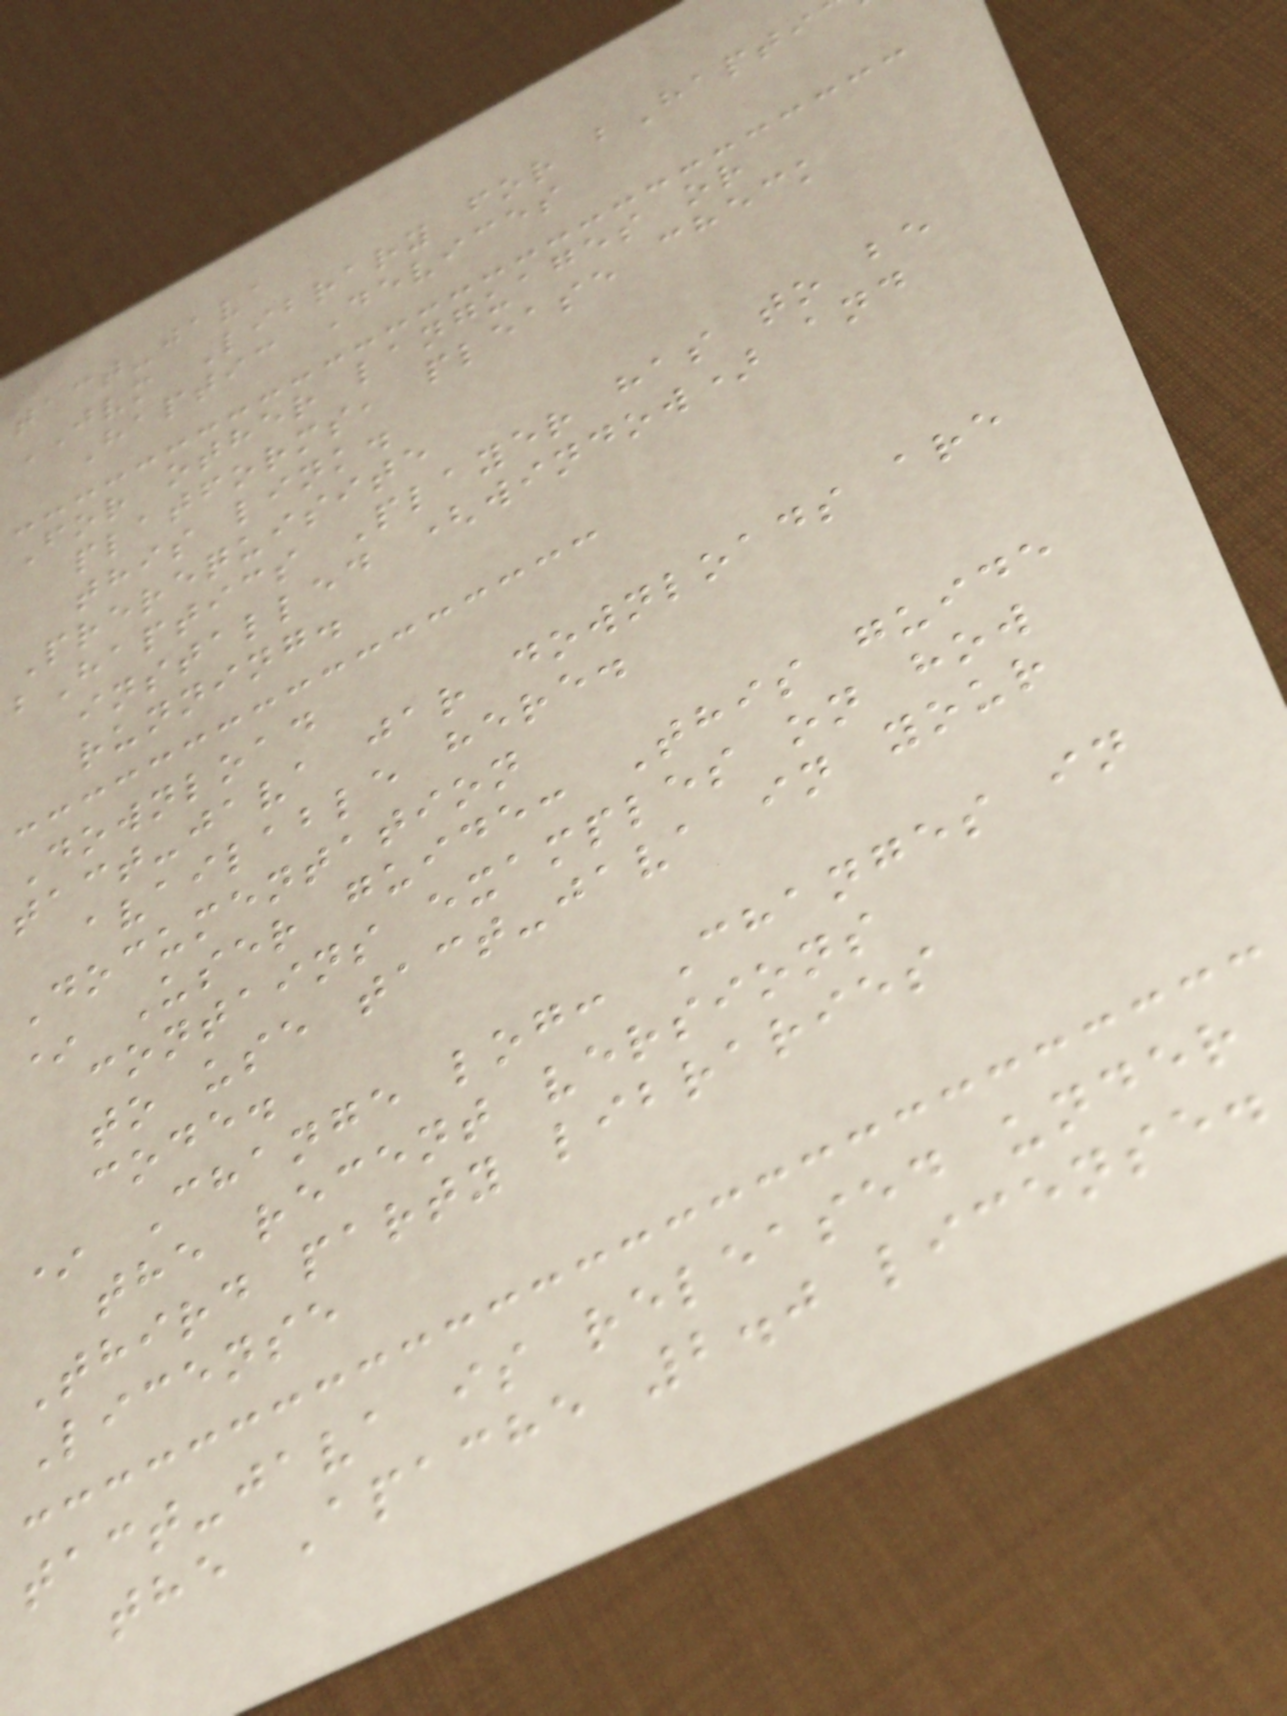tact-java
JVM Library for bHapti
Haptic Devices
For other languages or
platforms, please check
this link.
Prerequisite
bHaptics Player has to be
installed (window) and
running.
Download
tact-java jar downloads are
available here.
Documentation
* User guide: This guide
contains examples on how
to use tact-java in your
code.
* Change log: Changes in
the recent versions
Third party libraries
License
tact-java is released under
the Apache 2.0 license.
